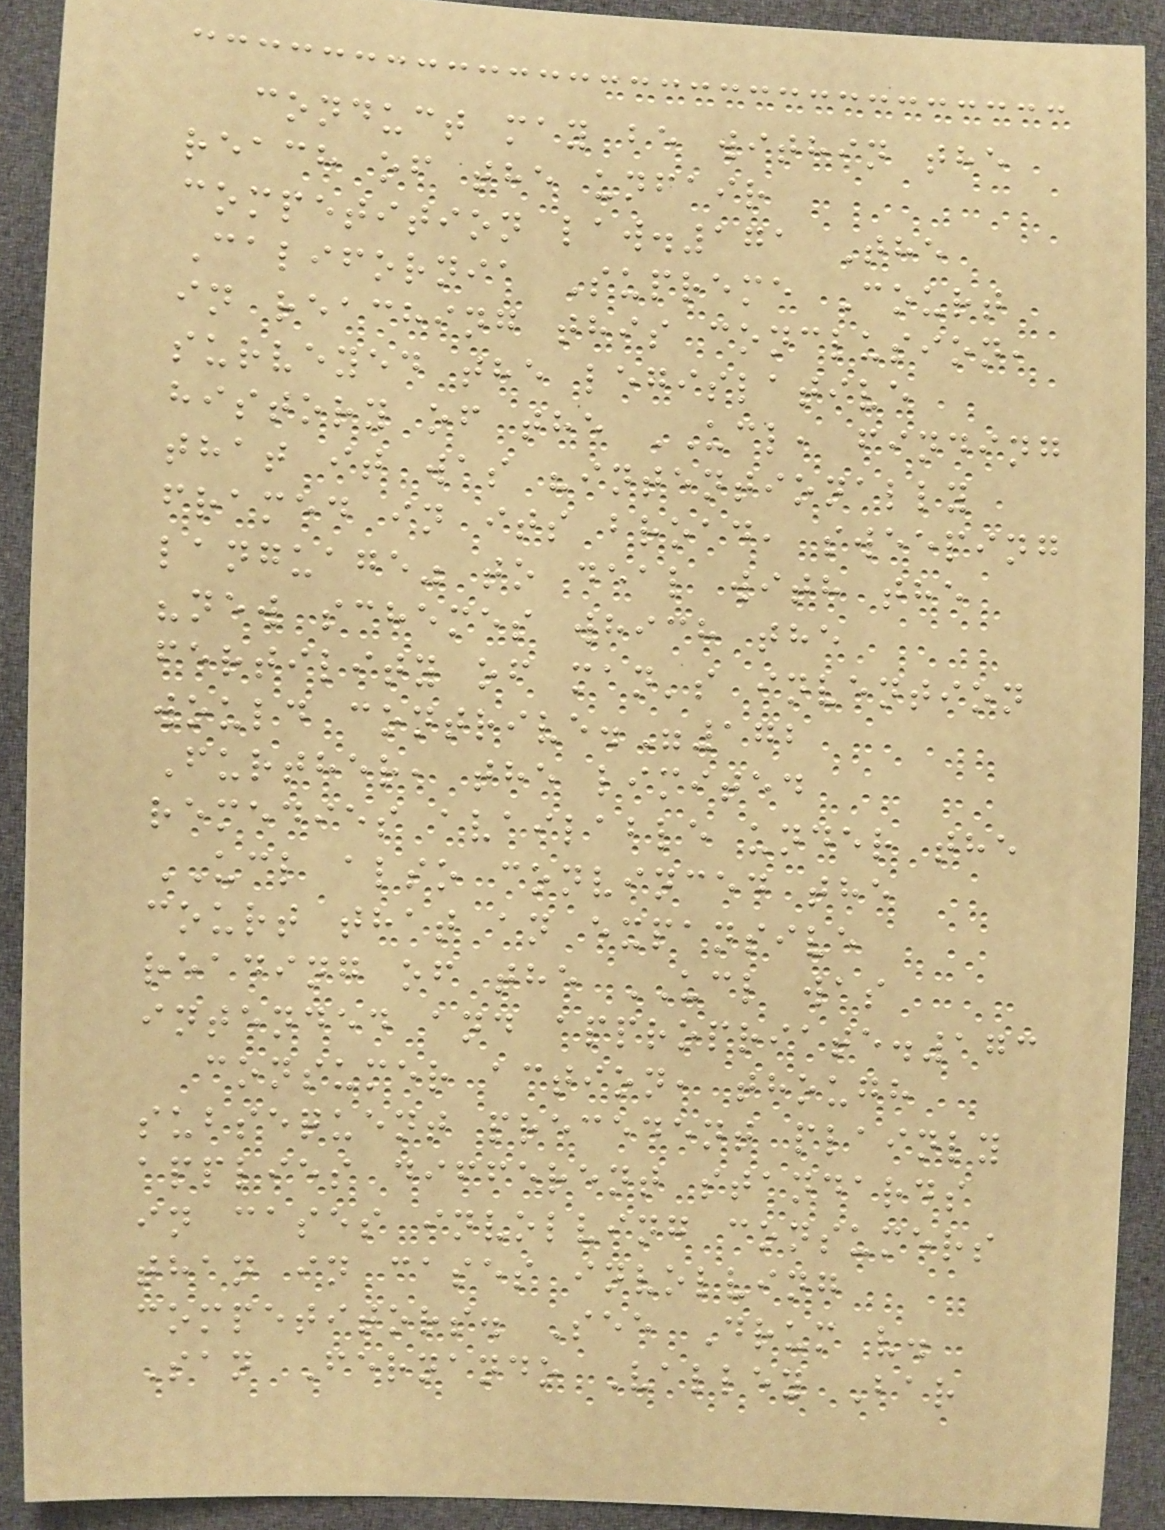conduct may be within the
reach of the unfair
competition law.171 The
California Supreme Court
in reaching this conclusion,
surveyed the legislative
history of the UCL, finding
that it was "intentionally
framed in its broad, sweeping
language" to deal with the
"new schemes which the
fertility of man's invention
would contrive."172
Further, the limited
remedies available under the
UCL also convinced the
court that an expansive
reading of the UCL was
intended and appropriate.173
consumer action, though
subsequent precedent plainly
applies different standards
in cases involving consumers
than in cases involving
competitors. See Drum v.
San Fernando Valley Bar
